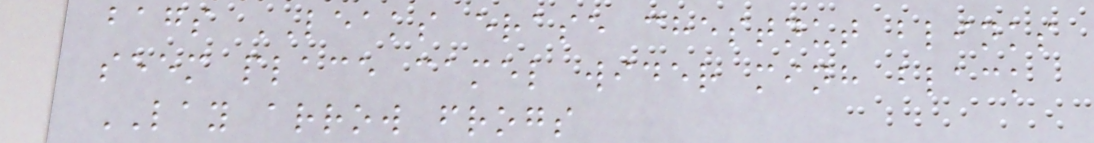bags LEAKS erase chestnut blinks
seem place camel wider minh black
LAY arrow frogs
